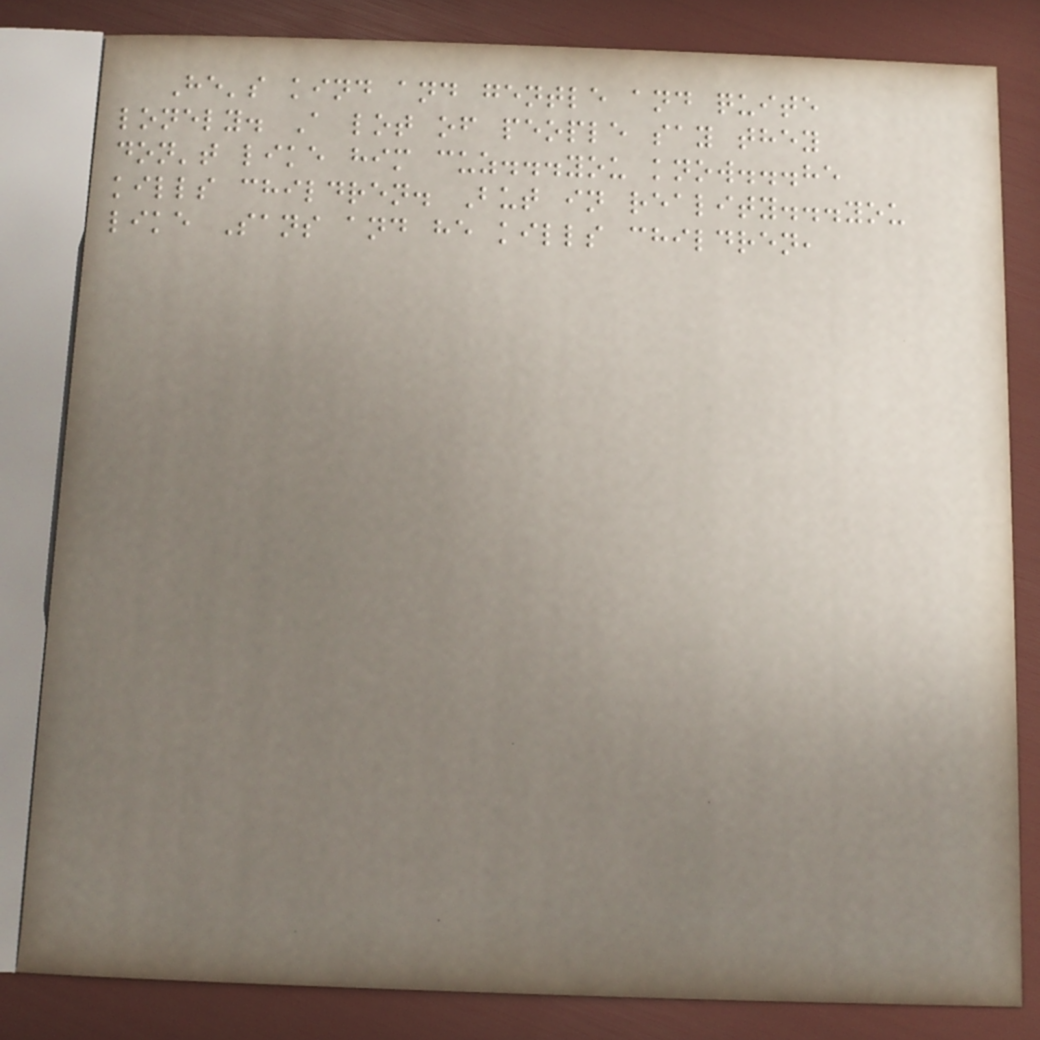He's kind and gentle and quite
lonely. A lot of people say they
don't like him cuz...you know...he
kills children. But in reality...you
like Sans and he kills children,
